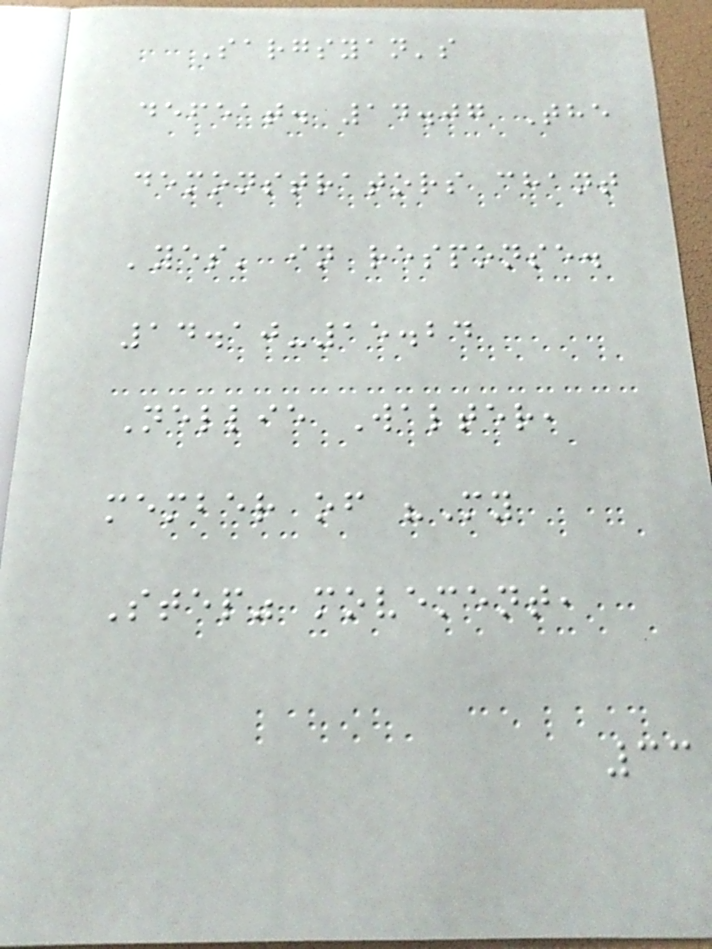Sargsyan's
defeat. 14.07 The
demonstrators chant
'yes' in response.
14.10-15.24
Nellie Walter,
member of "My
Step" movement,
33
